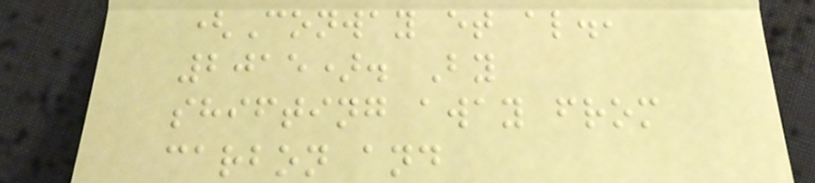(Conway et al.,
2015). By
shifting away from
carbon and
